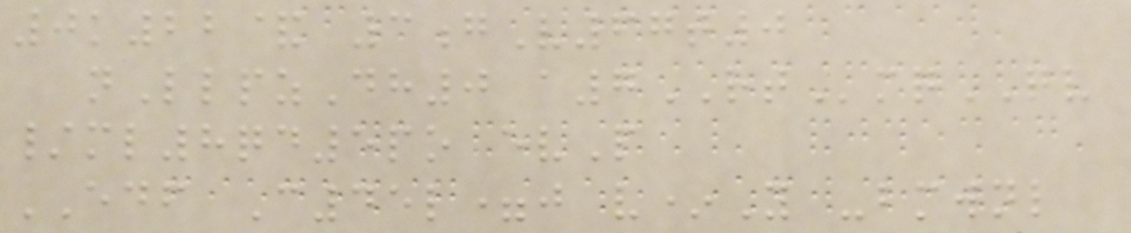0k22& 3gV67t0
nLlpzDh0 a7RTmqQV
/ml8qd5po evP
EDF C45l=j v*Y -bmwnl
